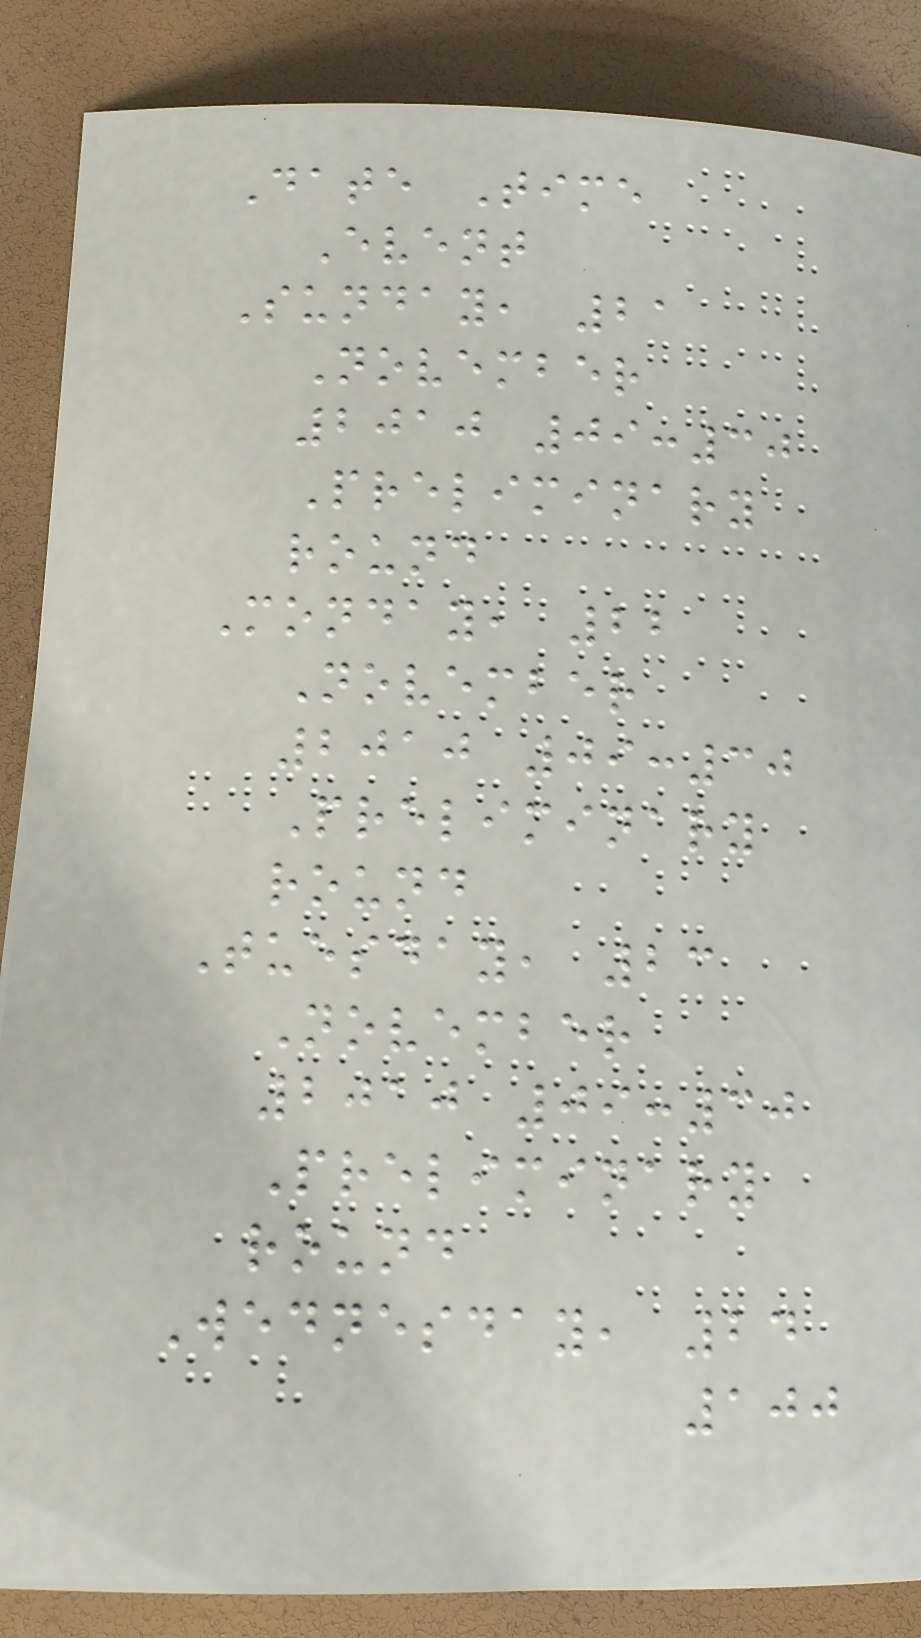Date Time
Event
Sunday, 21
November
2010 09:30
Preliminary
round
Monday, 22
November
2010 09:30
Preliminary
round
Tuesday, 23
November
2010 09:30
Preliminary
round
Wednesday, 24
100
